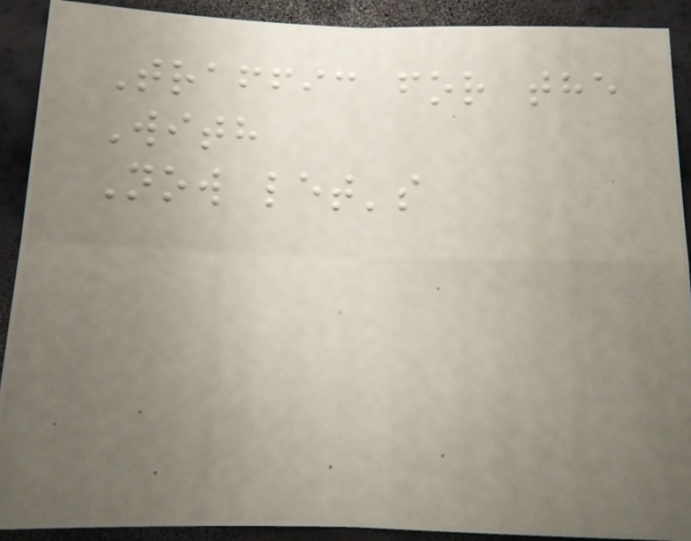Traffic for the
With
Now let's
